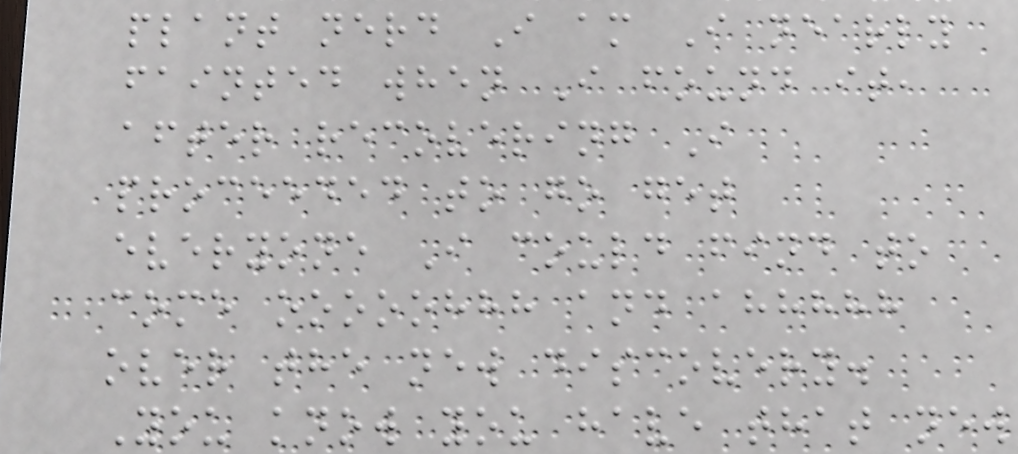plant nerd I am I nearly
fainted when I found it,
after recovering I
proceeded to go get
everyone I could find to
come ooooohhh and ahhhhh
over the new discovery.
You know you have that new
